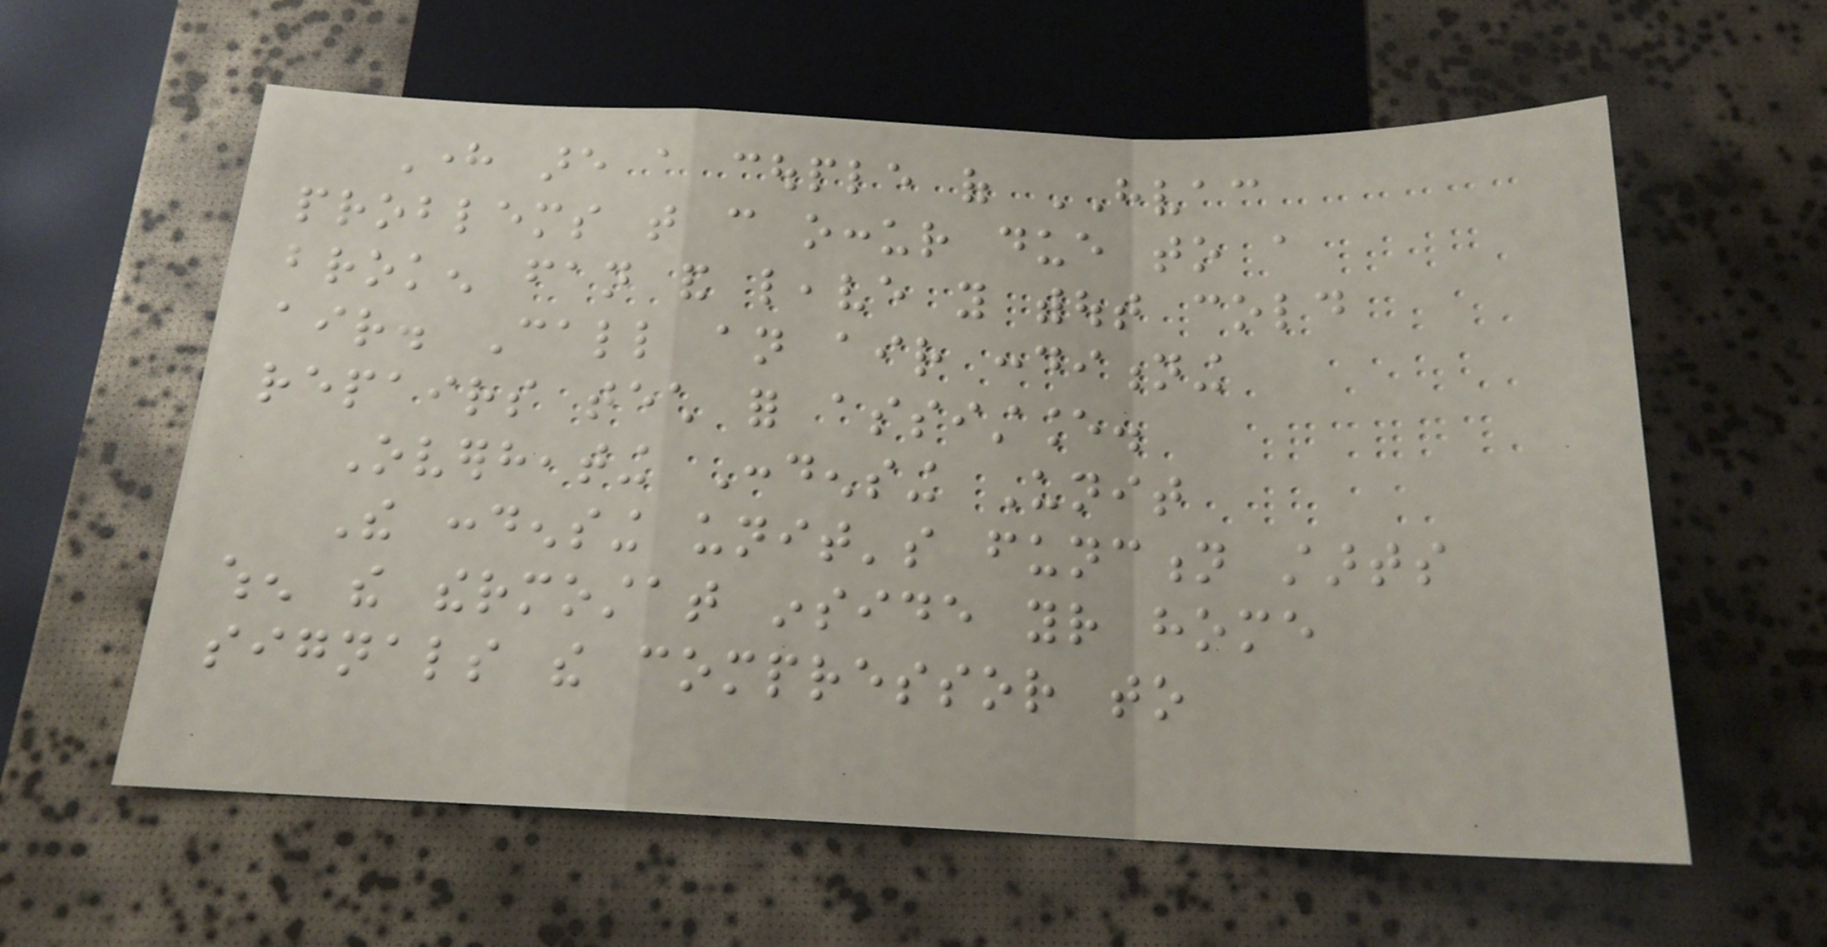Here are a couple of HVAC
problems that can occur due to a
broken fan and leave you without cold
air. Call an air conditioning
repairs tech for assistance.
Overheating Condensing Unit
The condensing unit's function starts
when the thermostat inside your home
signals the compressor to
